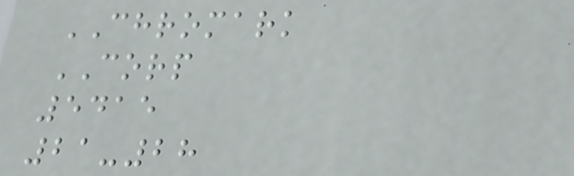CHROMARK
CORP
5415
21-28
